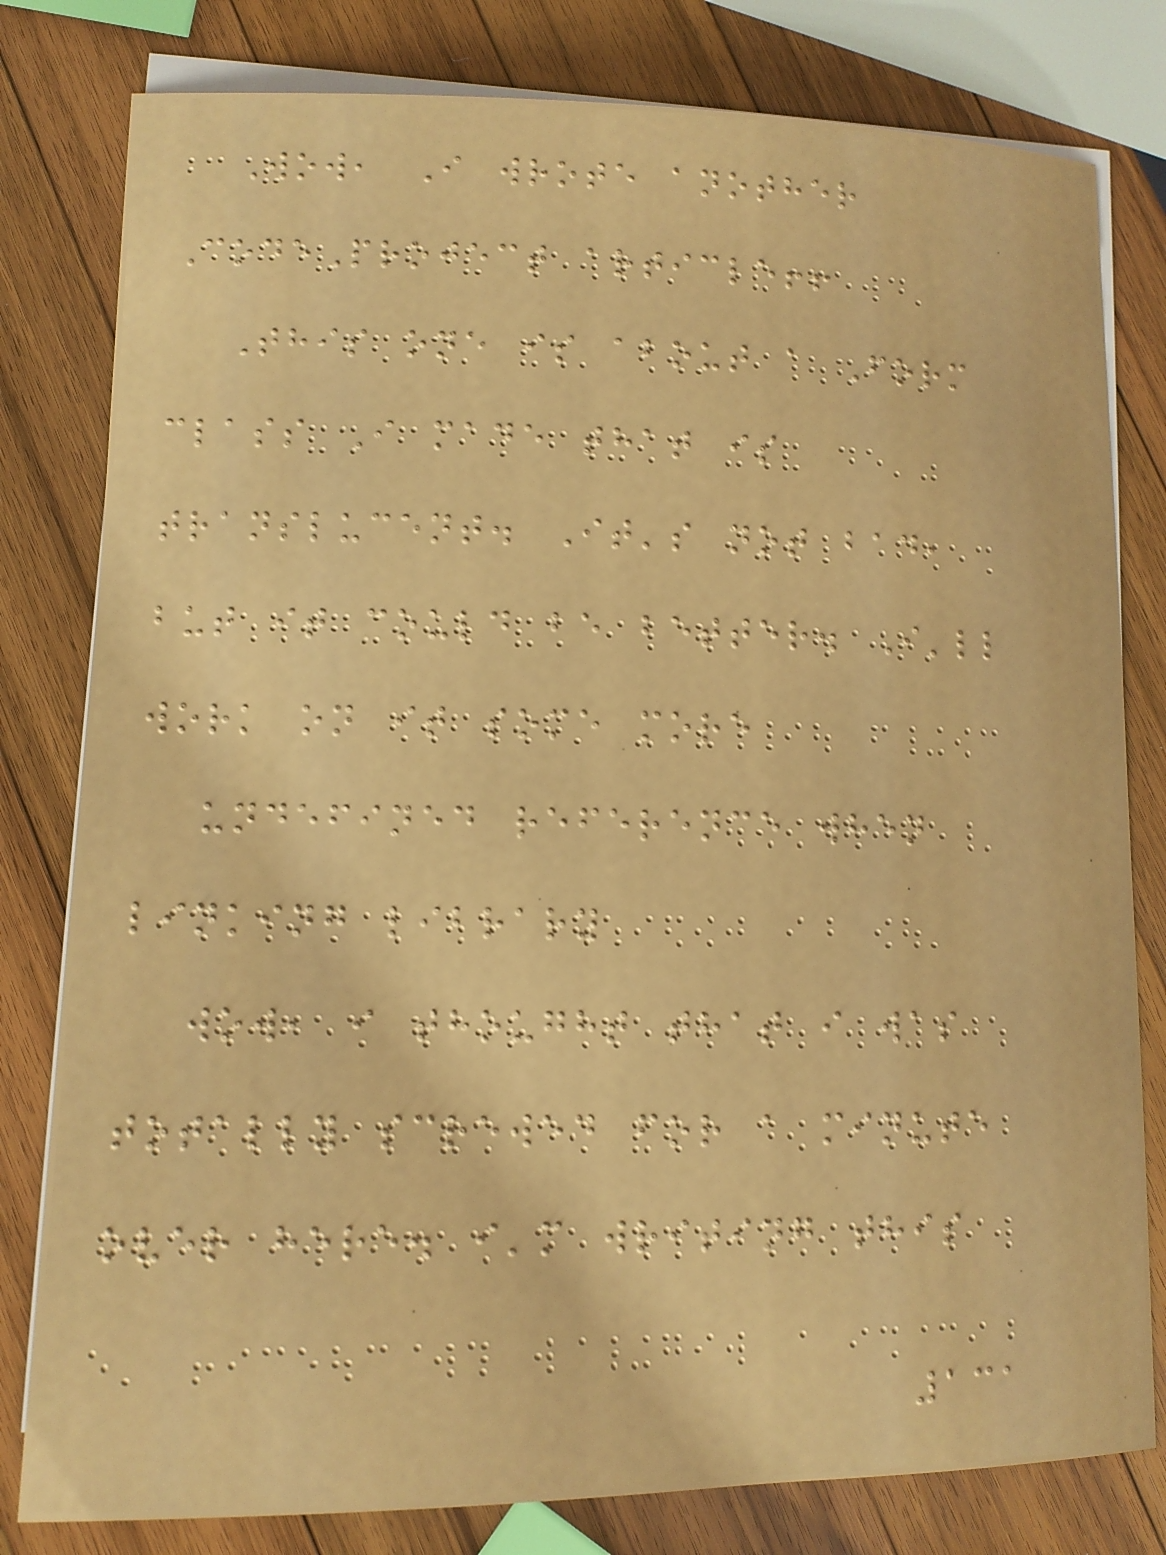Wow, I wrote another
CodeProject article!!
This one is about a Form
class I made that is
translucent. It's not bad,
but it could be better. I'll
work on it some more
undefined reference when
linking library
wow, i thought that i was
totally screwed for a minute
over here. i'm writing this
131
